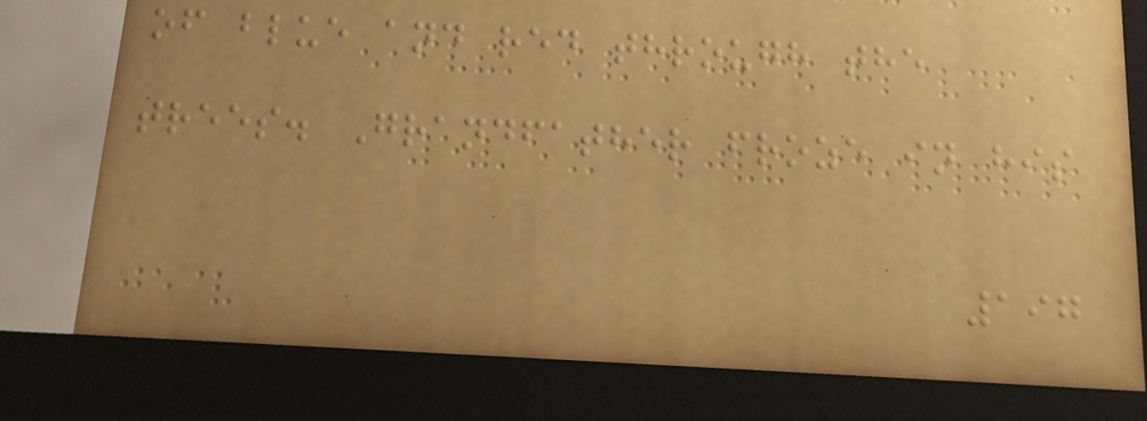of blue and red through the
trees. Grandfather froze in his
197
